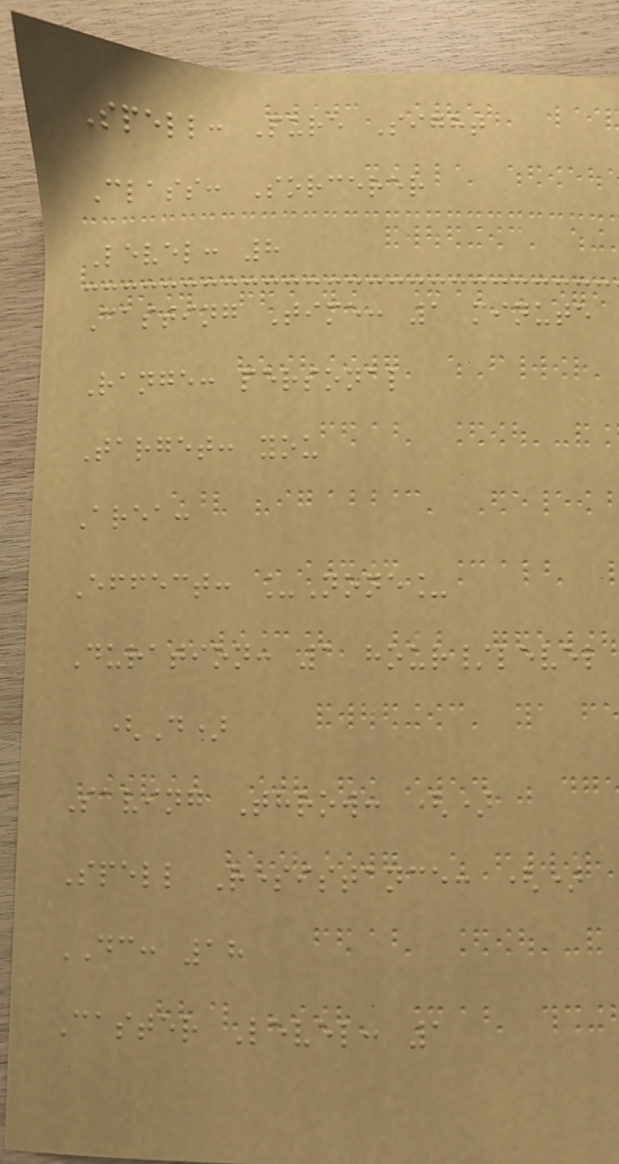Spell: Pure Sight
Class: Sorcerer
Level: 8
Casting Time: 1 minute
Range: personal
Target: you
Area:
Effect: _None_
Duration: 1 hour/level
(D)
Saving Throw: ()
Spell Resistance: ()
DC: 18
Caster Level: 1
